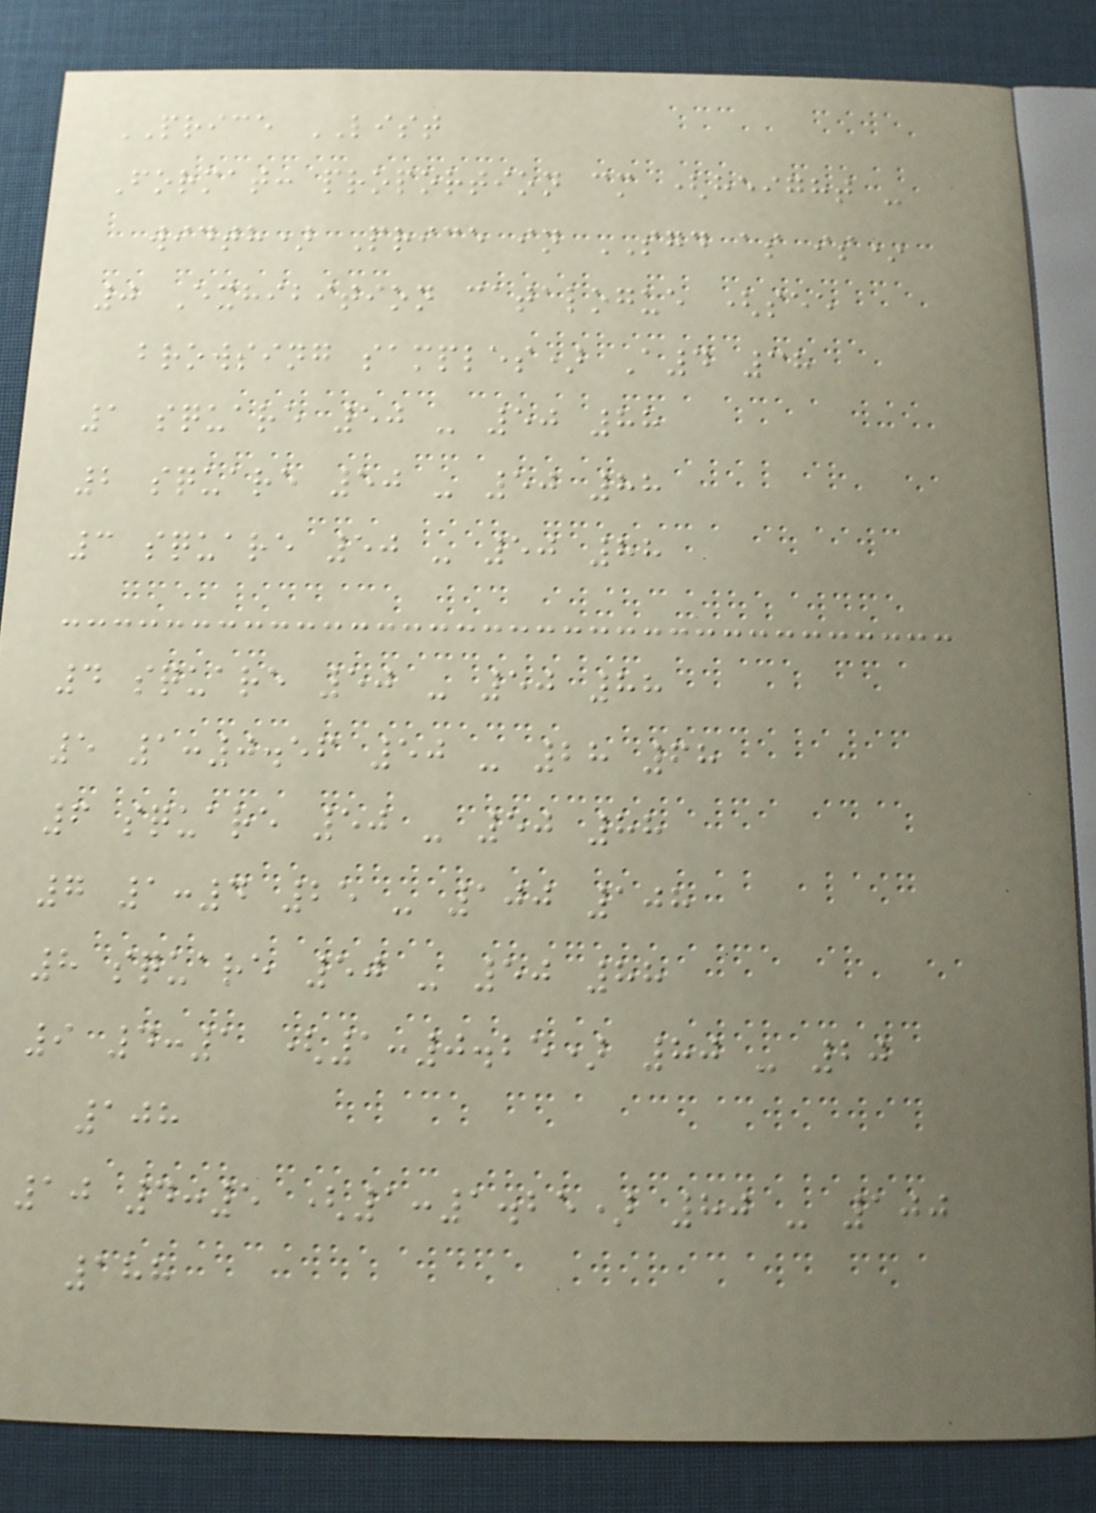PRICE LIST
Format: proportion cm (height -
width) Price in SGD as is*
0 Exhibition catalogue (see
browsing samples) A4 38
1 square 50 - 50 88
2 square 50 - 50 88
3 square 50 - 50 88
4 square 50 - 50 88
5 1:0.56 50 - 28 68
6 square 50 - 50 88
7 1:4 25 - 100 108
8 square 50 - 50 88
9 4:1 (1:0.25) 80 - 20
108
10 4:5 (1:1.25) 80 - 100
188
